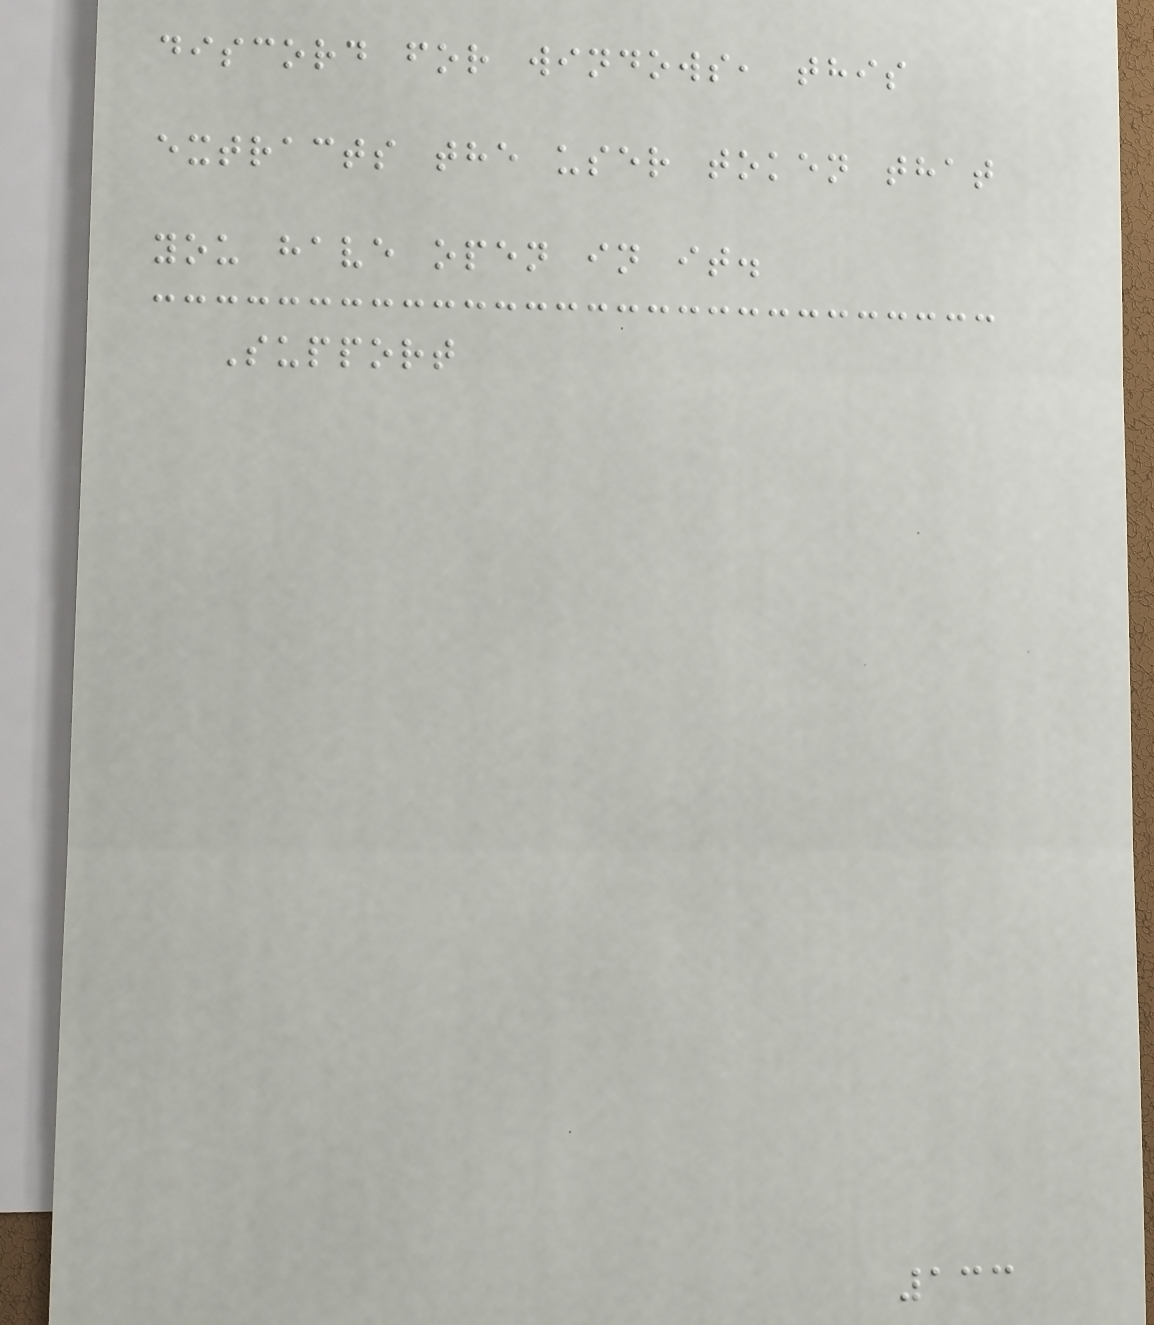discord for windows, this
extracts the user token that
you have open in it.
Support
133
